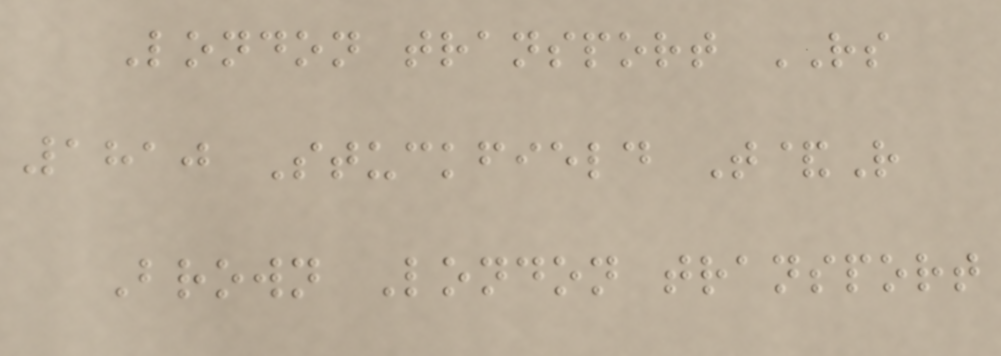London transport RS
1810 Stuckfield T&R
Brown London transport
